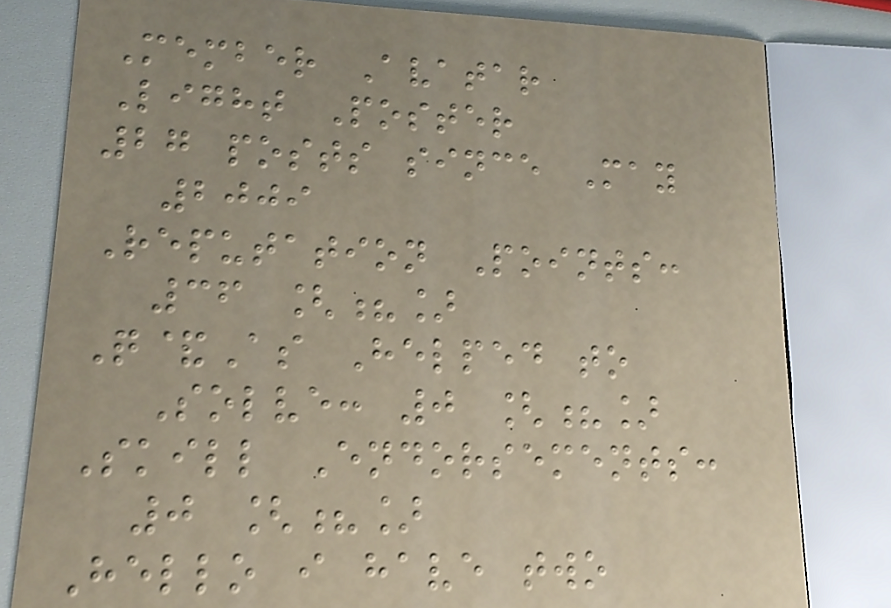Member Avatar
Light Poster
27 posts since May
2009
Reputation Points:
36 [?]
Q&As Helped to
Solve: 0 [?]
Skill Endorsements:
0 [?]
Hello i have two
